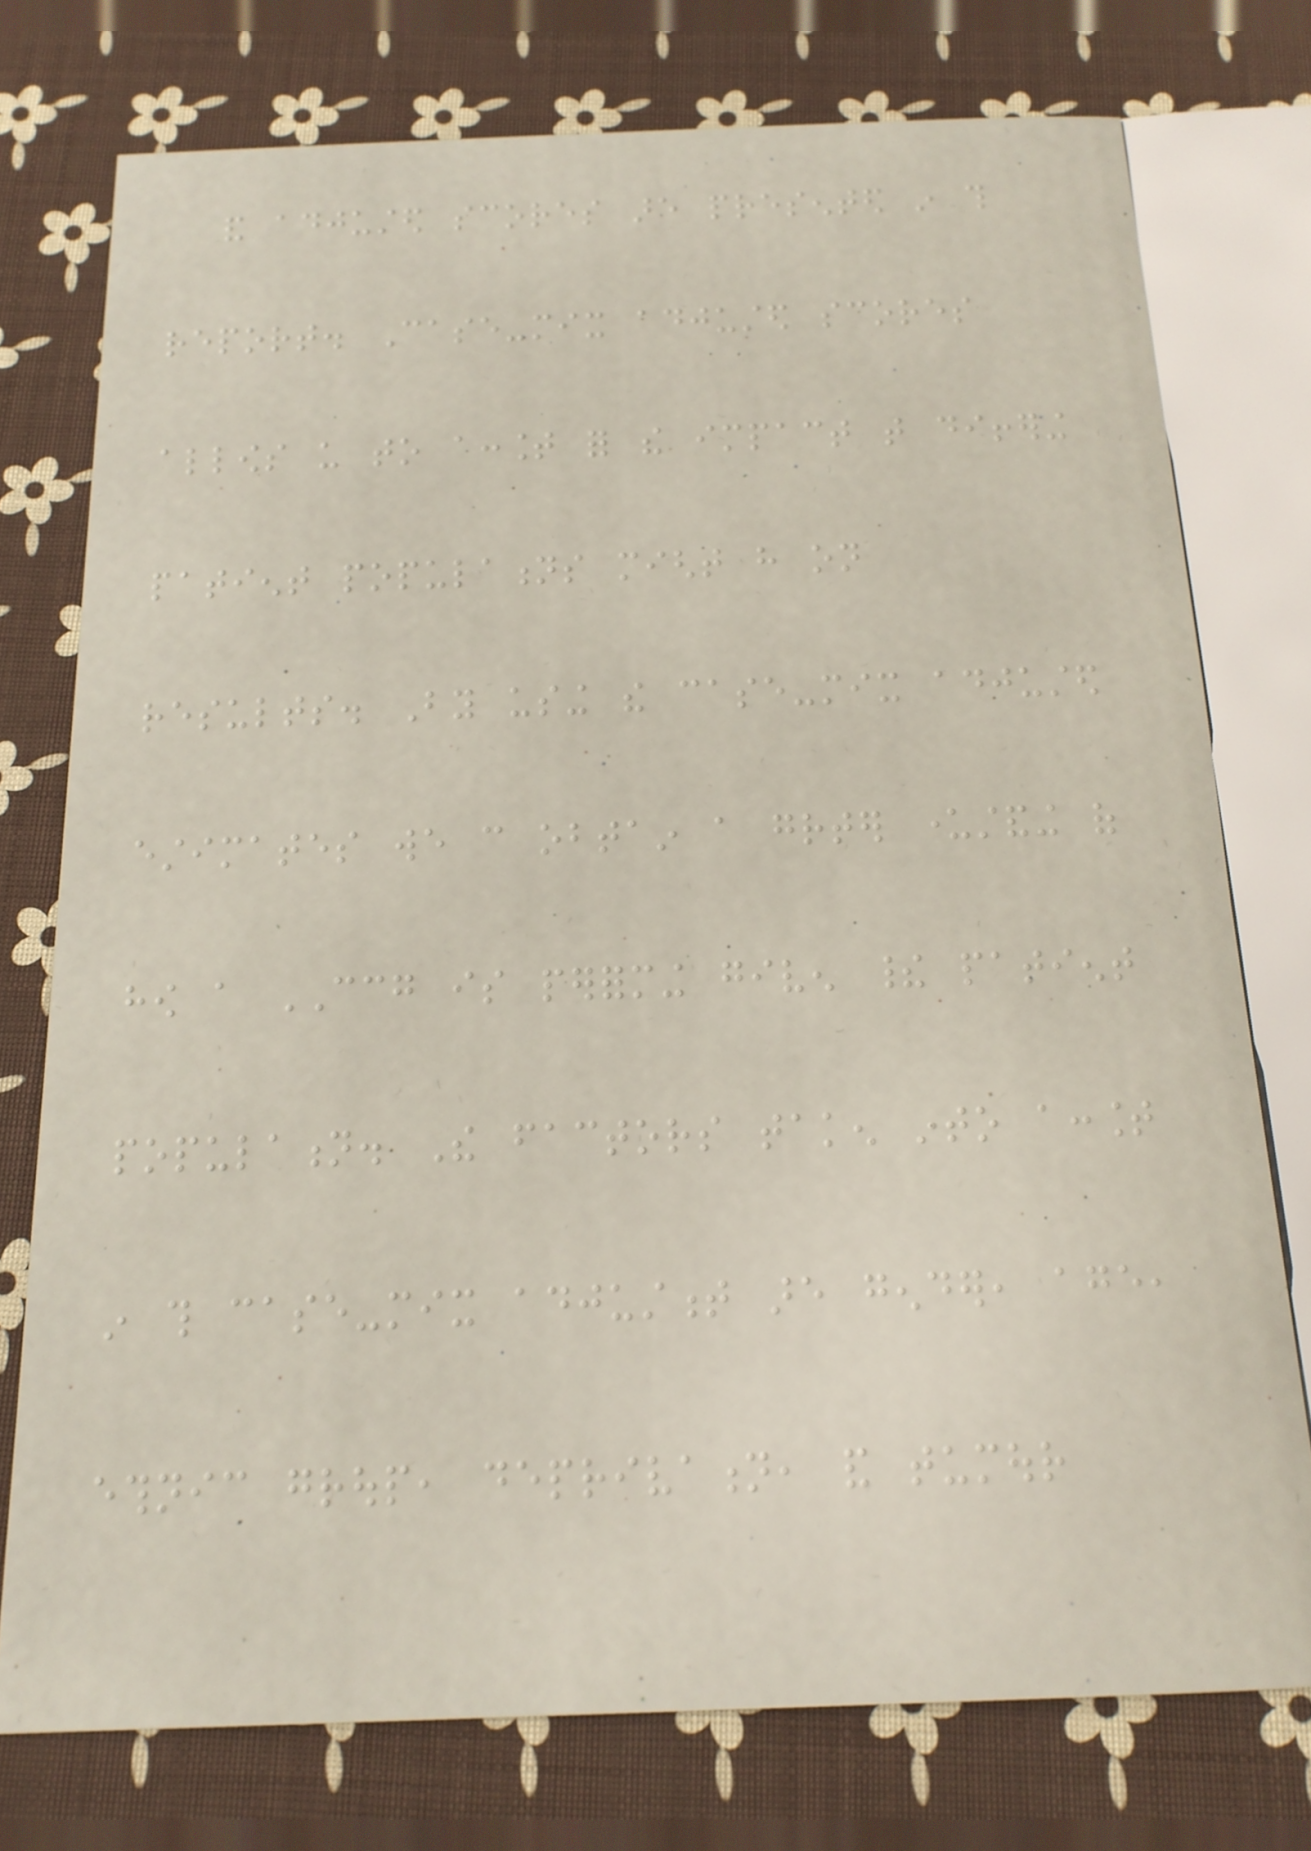and adjusted scores are presented in this
report. Case-mix adjusted scores
allows us to account for the impact that differing
patient populations might have on
results. By using the case-mix adjusted
estimates we can obtain a greater understanding of
how a CCG is performing given their patient
population. The factors taken into account
in this case-mix adjustment are gender, age,
ethnic group, deprivation, and tumour
